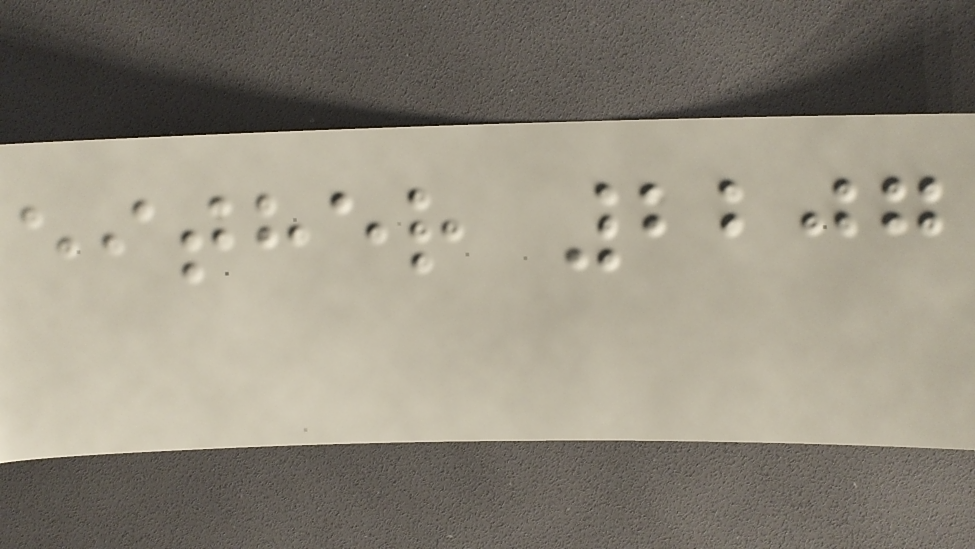either 2207
